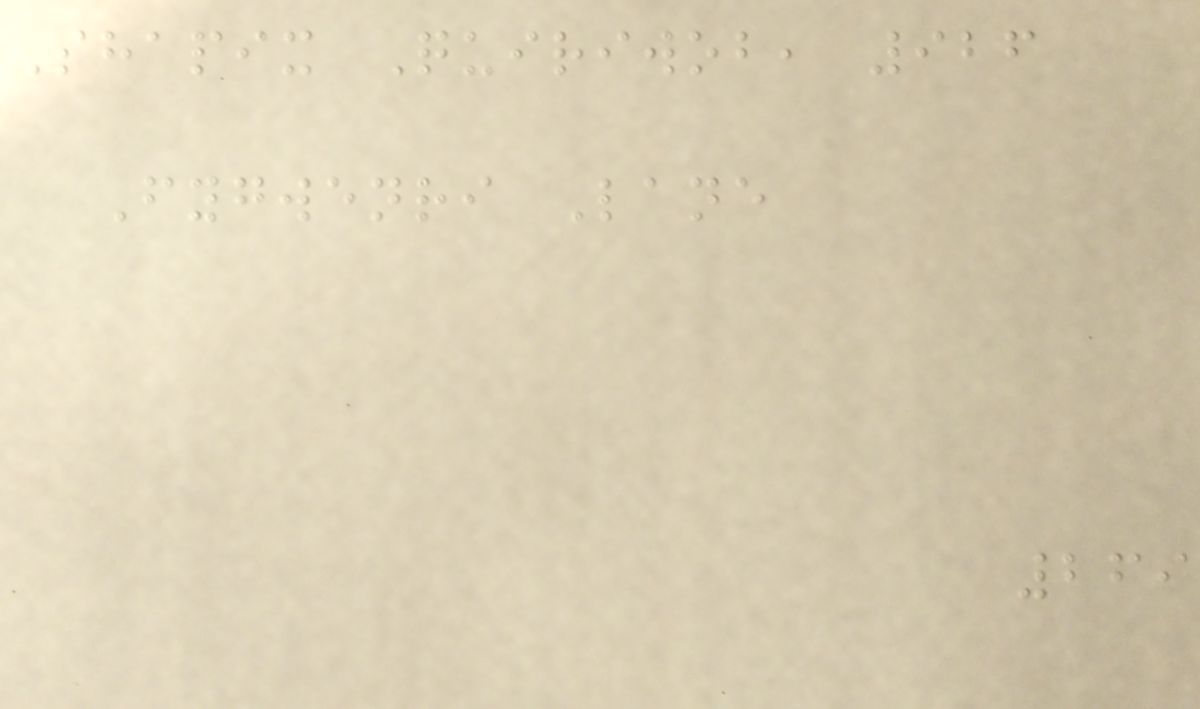Shapix Quiriwob, 926
Fygwenri Lane
269
